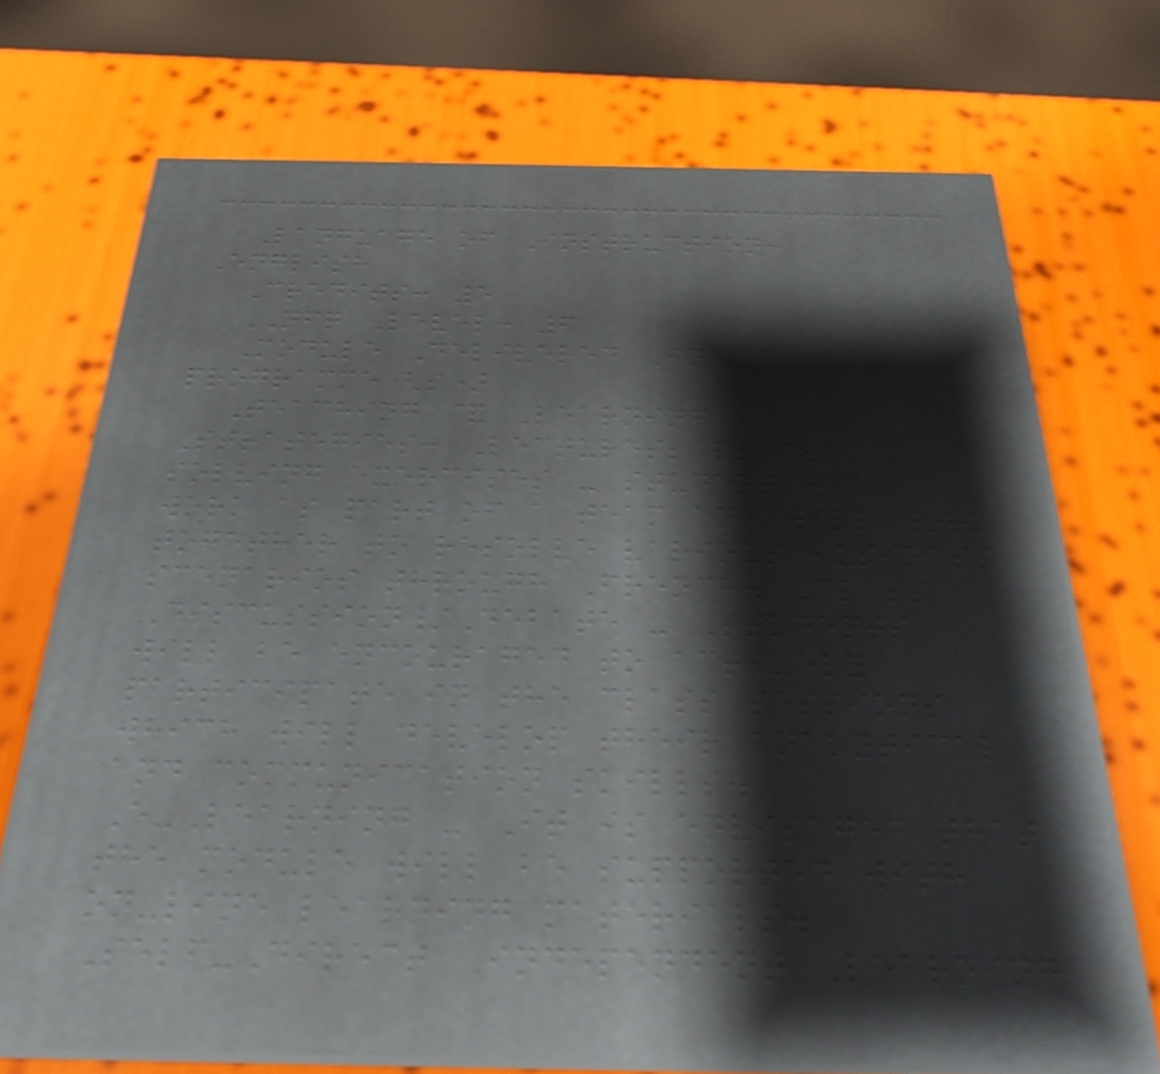Language of Instruction:
English
Credits: 5
NFQ Level: 6
Module Delivered In 7
programme(s)
Teaching & Learning
Strategies: Lectures; problem
solving exercises - student will
work as part of a team and will work
together to resolve various business
scenarios through French. Class
Discussion/Debate - Students
will be encouraged to actively
participate in the class sessions
which will develop their analytical
and communication skills.
E-Learning - It is envisaged that
the module will be supported with
on-line learning materials.
Self-Direct Independent Learning
